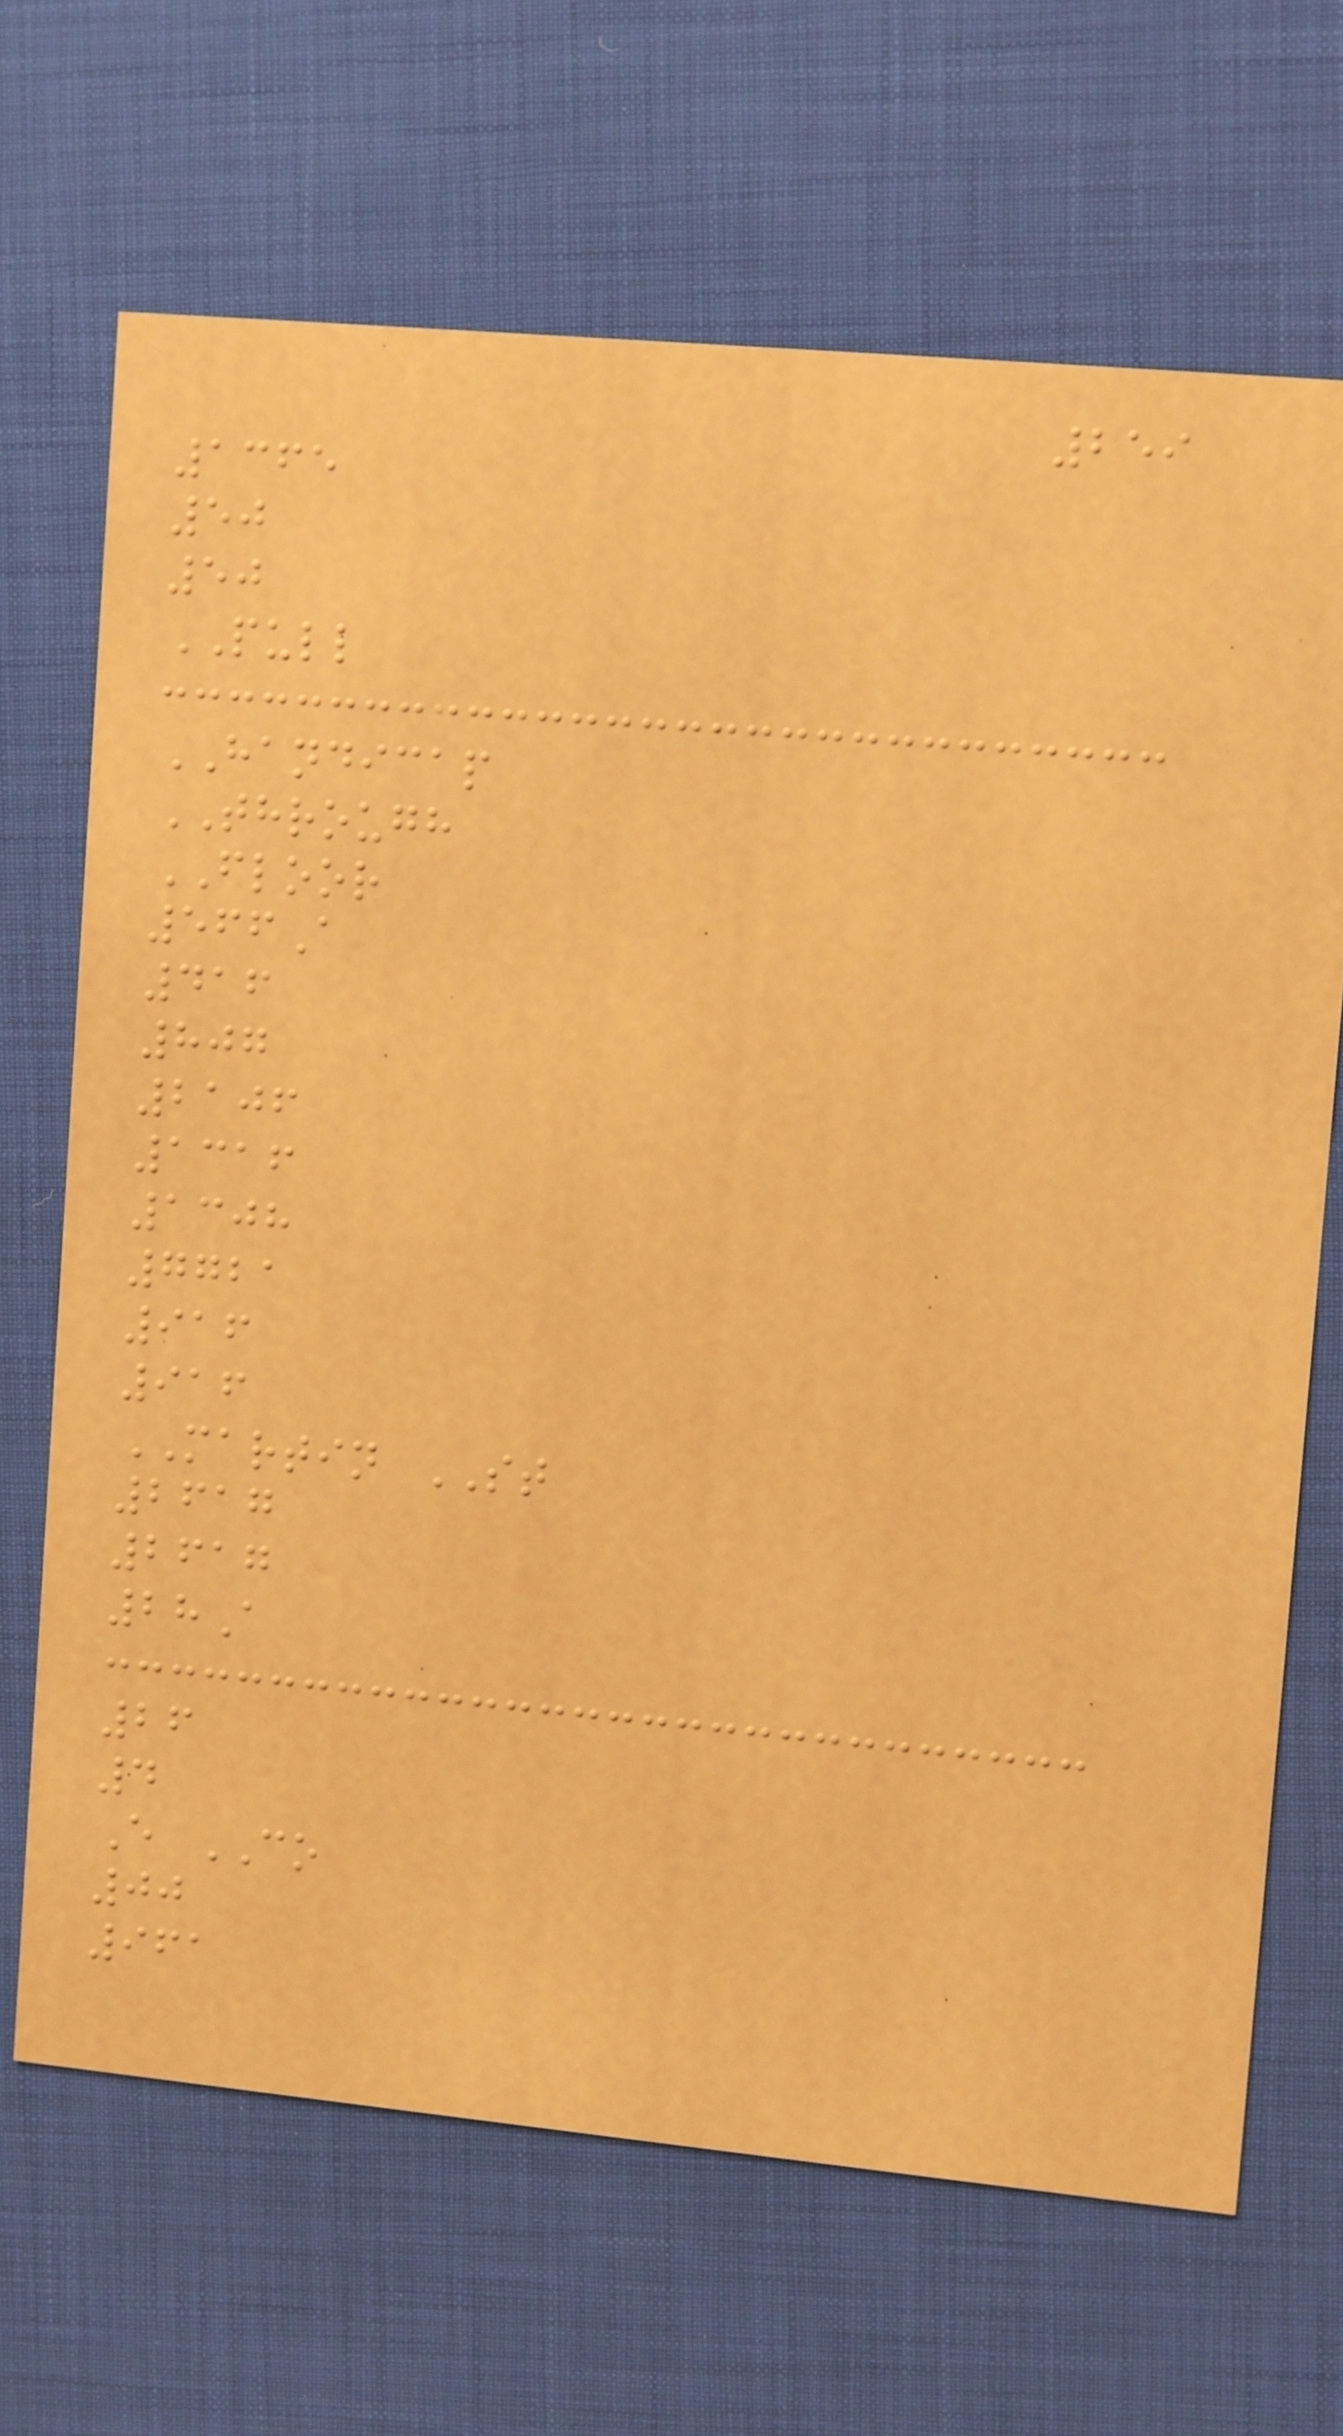259
1365
50
50
PULL
HANDICAP
THROUGH
FLOOR
566A
416
807
2106
1316
1308
7721
916
916
MARTIN ST
2617
2617
28A
26
4
E CO
00
961
